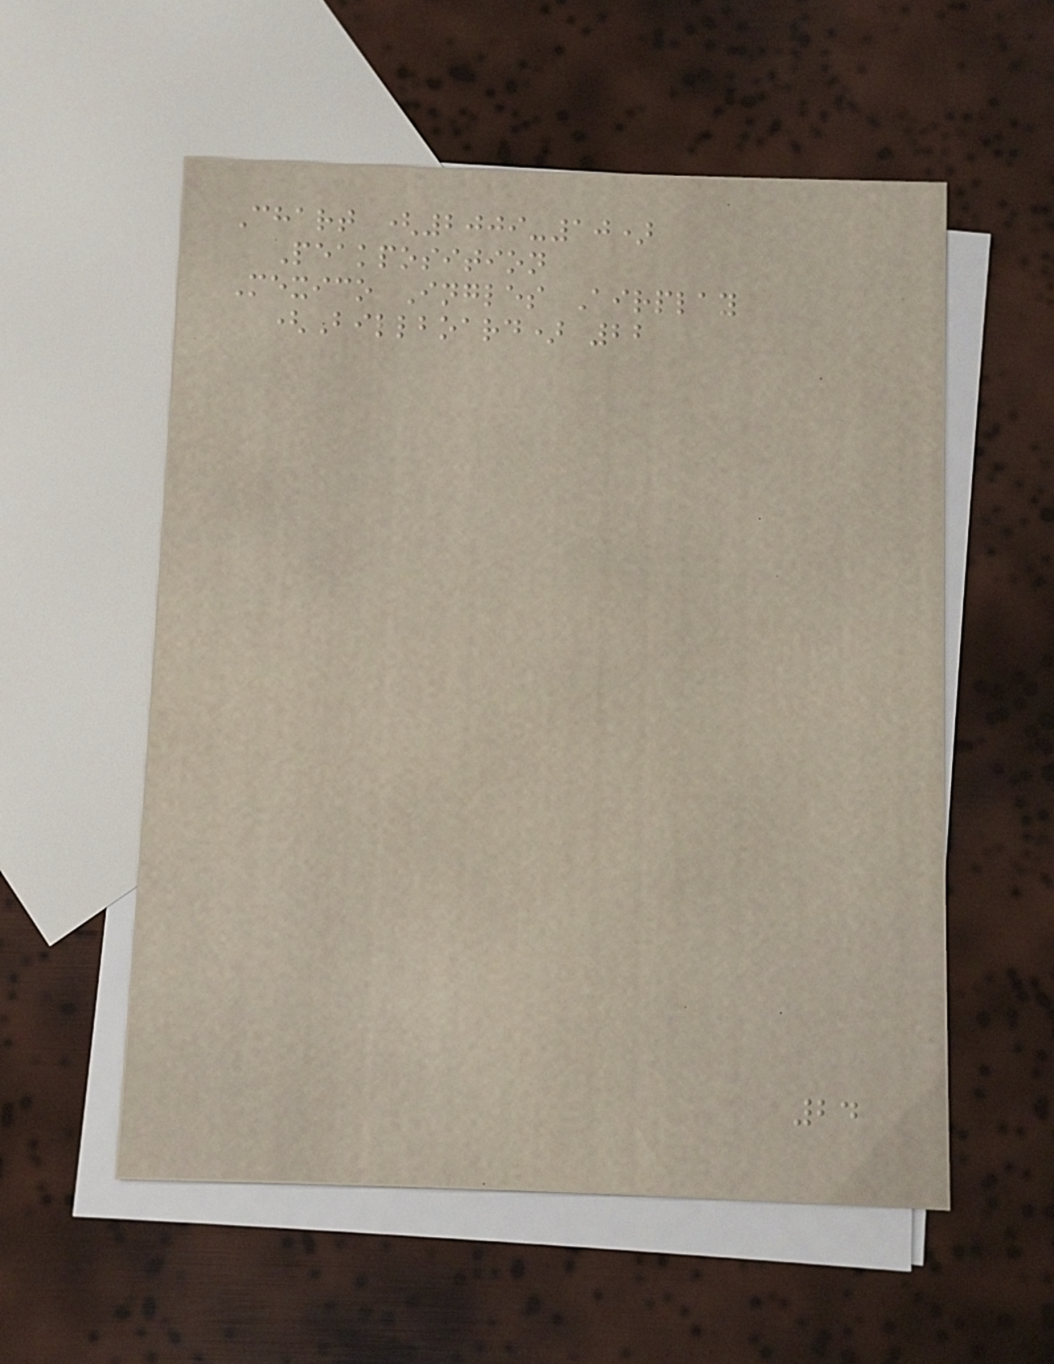Chart (2009-10)
Peakposition
Mexico Ingles Airplay
(Billboard) 22
24
